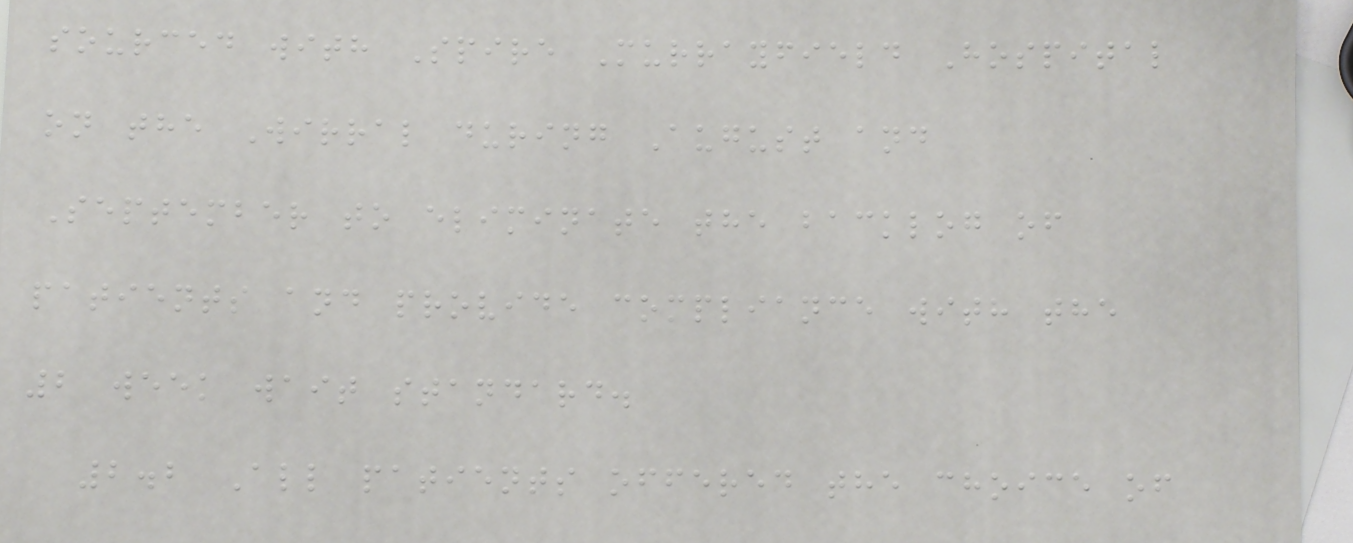sourced with Spire Murrayfield Hospital
on the Wirral during August and
September to eliminate the backlog of
patients and provide compliance with the
2 week wait standard.
2.2 All patients offered the choice of
